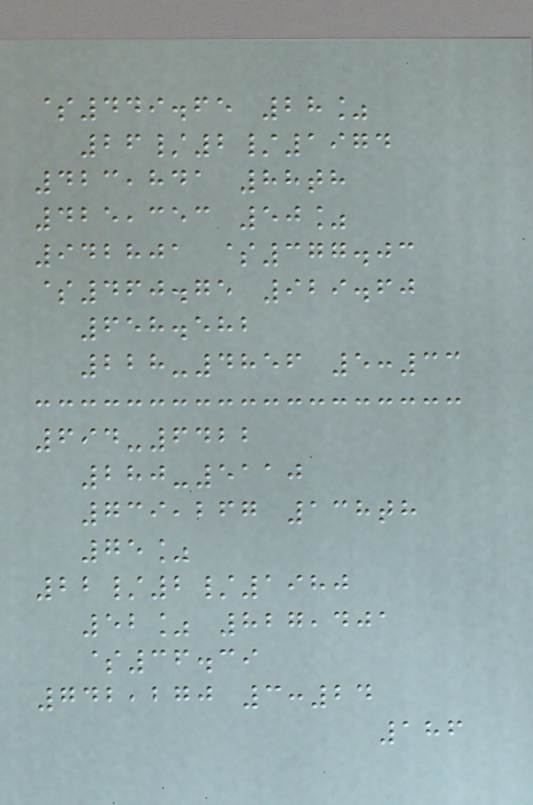$449.65 28%
26/2/1974
423,841 88th
425,353 50%
942801 $377.03
$460.75 929.60
658.582
228-4856 5:33
694-6422
280-5110
739,267 138th
75%
22/2/1980
52% 827,401
$36.39
742,270 3:24
186
